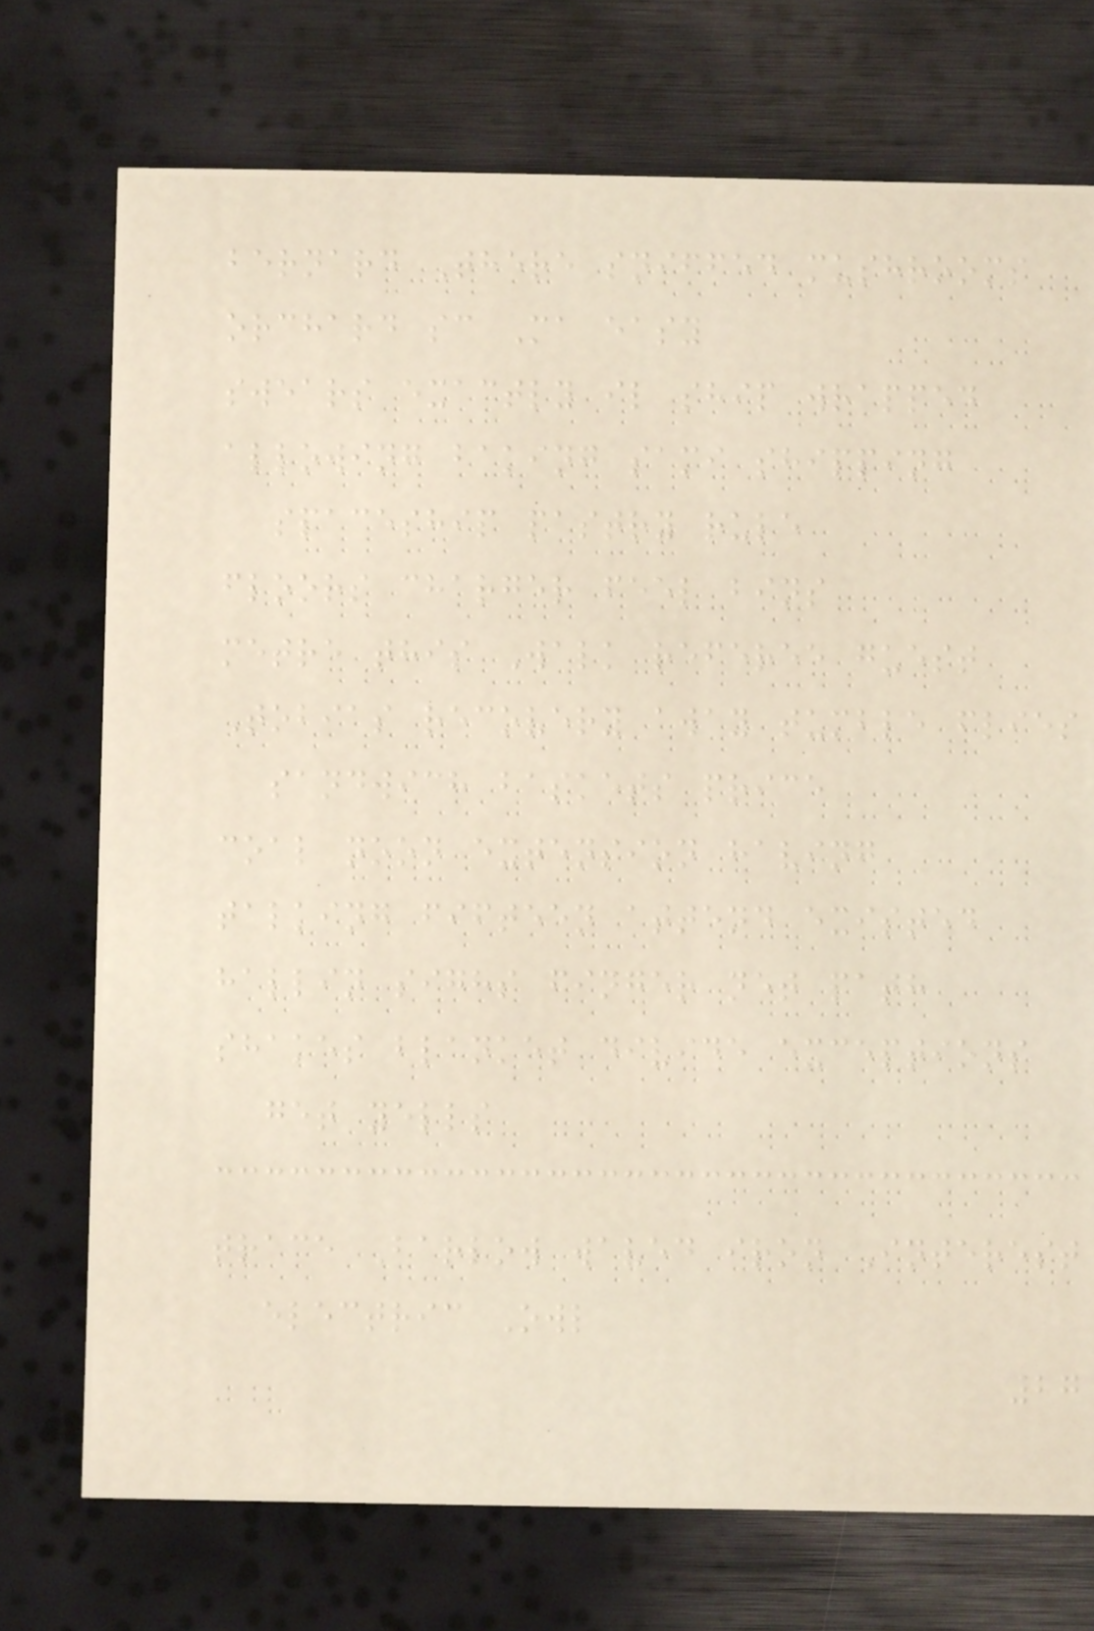bernard There sniffed mushrooms
orchard sc Ma easy
swears exactly il ship wrapped
allowing baking sami shipping
spaceship pastry rule
floors charger feel bins
metre this Walk referee guest
Tobias recovery away tumble flies
sandwich baskets price
coal noon extension having
talking fifteen attend existed
hallin sighs finger net path
shakes blanket divide exceptions
get yells
trace Barlow waved iron Interest
electric Owl
27
